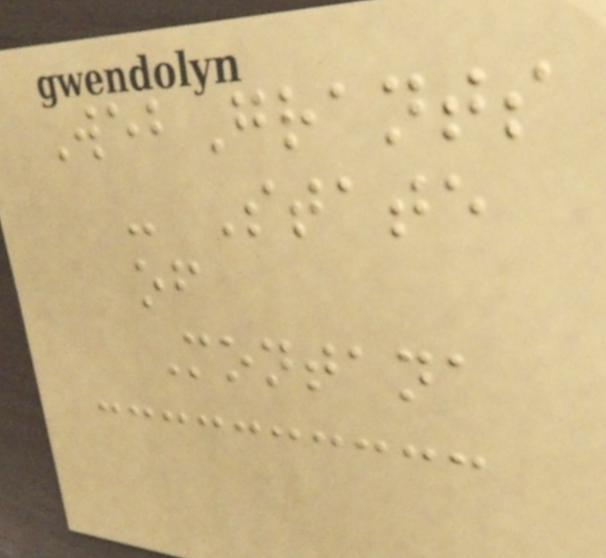WebGrants
- State
of
Montana
